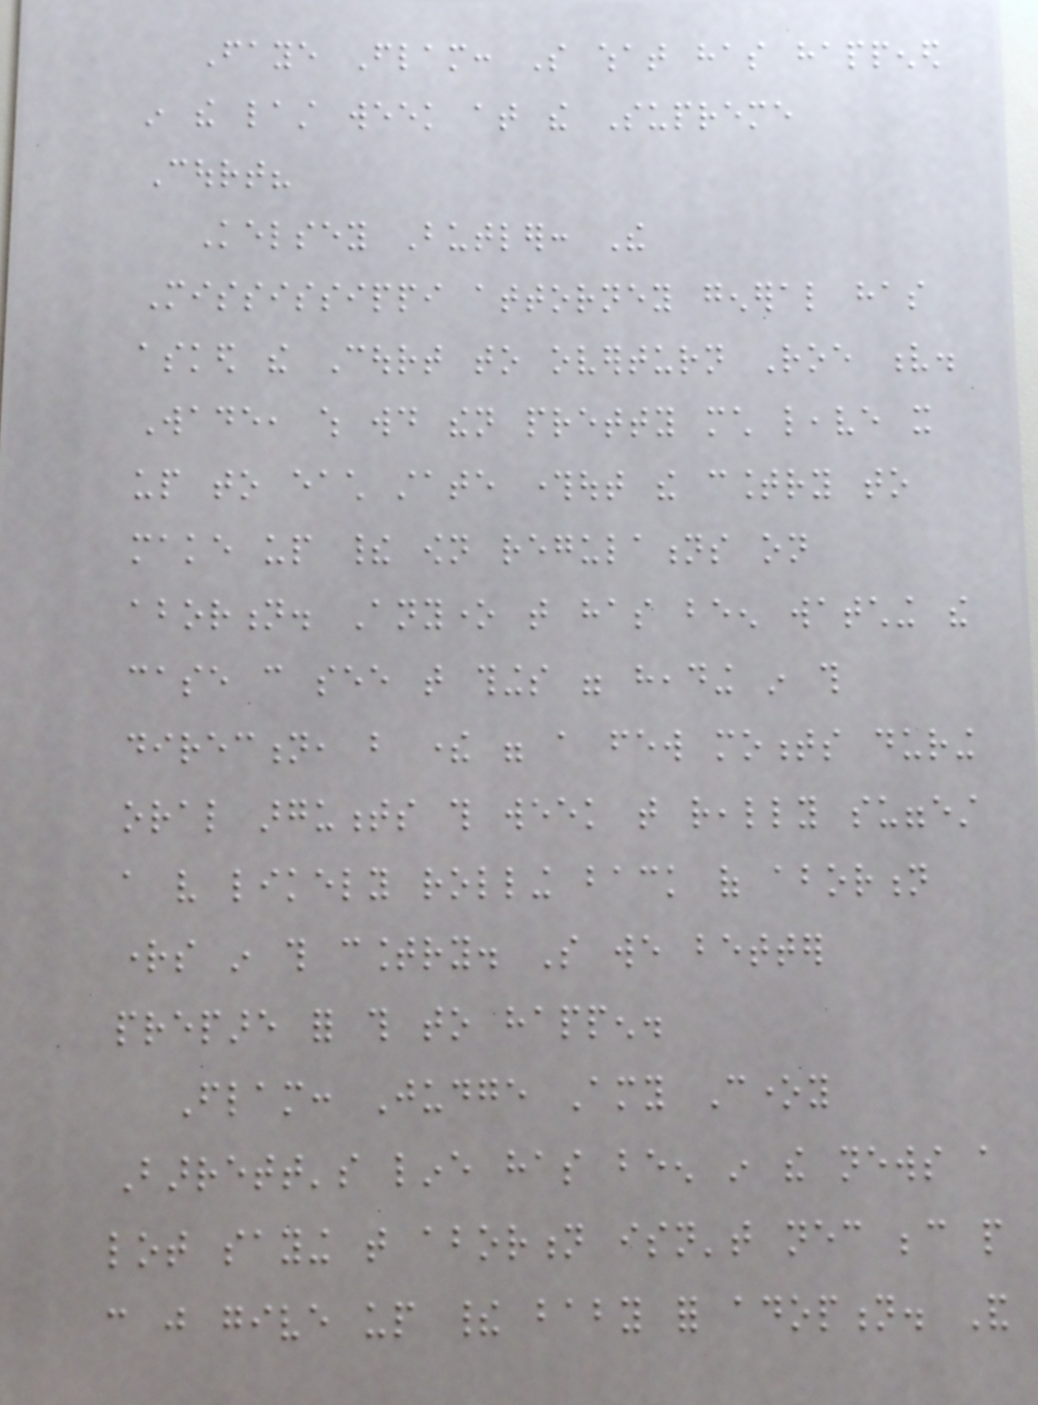Faye Flam: So what has happened
in the last week at the Supreme
Court?
Kelsey Butler: The
Mississippi attorney general has
asked the Court to overturn Roe v.
Wade, which would then pretty much leave it
up to each state throughout the country to
make up their own regulations on
abortion. Anyone that has been watching the
case can see that things were heading in this
direction, but there were a few moments during
oral arguments this week that really suggest
a very likely rolling back of abortion
rights in this country. So we better
prepare for this to happen.
Flam: Judge Amy Coney
Barrett's line has been in the news a
lot saying that abortion isn't necessary because people
can just give up their baby for adoption. And
